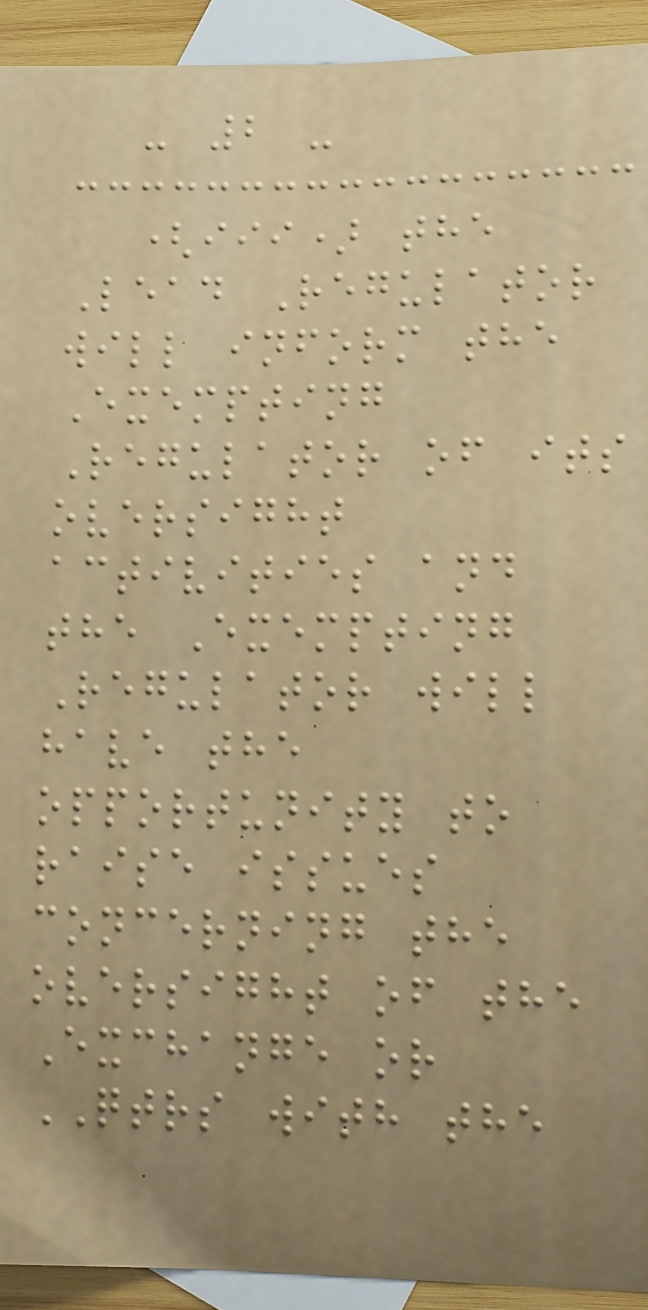- 2 -
(iii) the
Lead Regulator
will inform the
Exempting
Regulator of its
oversight
activities and
the Exempting
Regulator will
have the
opportunity to
raise issues
concerning the
oversight of the
Exchange or
QTRS with the
